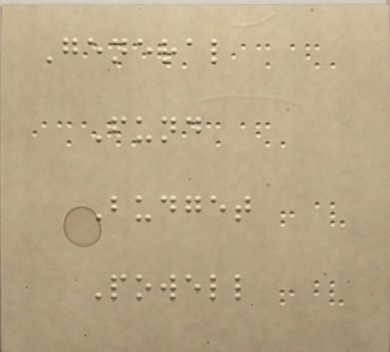General
Fund
Budget
Powell
